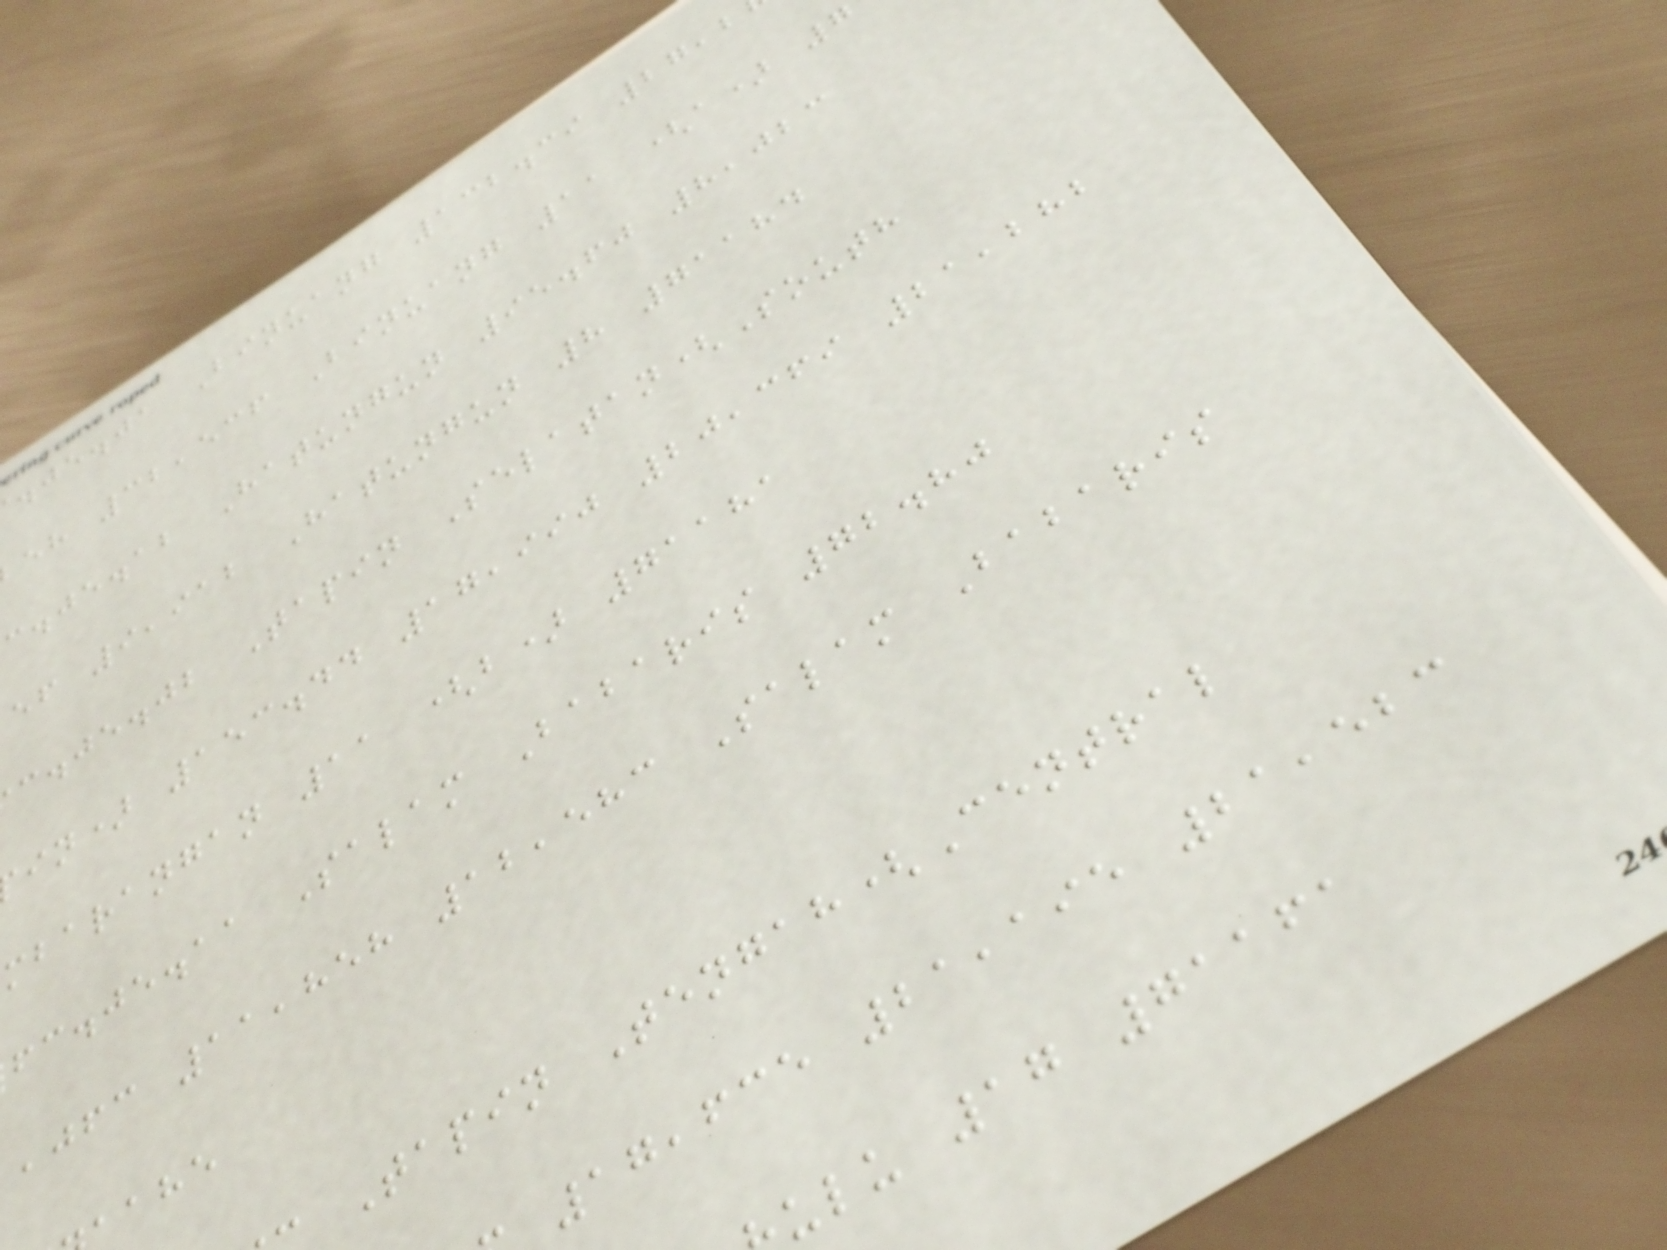.je.ja Binuang 132.39 27,2
eh 32,536 Binuang 11 (a) 7
c.je.ab Hatungun 95.60 8,023
ef 9,912 Hatungun 8 71184
c.je.jb Tapin Selatan(South
in) 153.44 17,990 20,369 21,282
mbarangan 11 (b) 71181
fc.je.aa Salam Babaris 72.80
,jfc 11,858 12,583 Salam Babaris
Tapin Tengah(Central
17,635 21,195 21,523
ulu 17 71161
